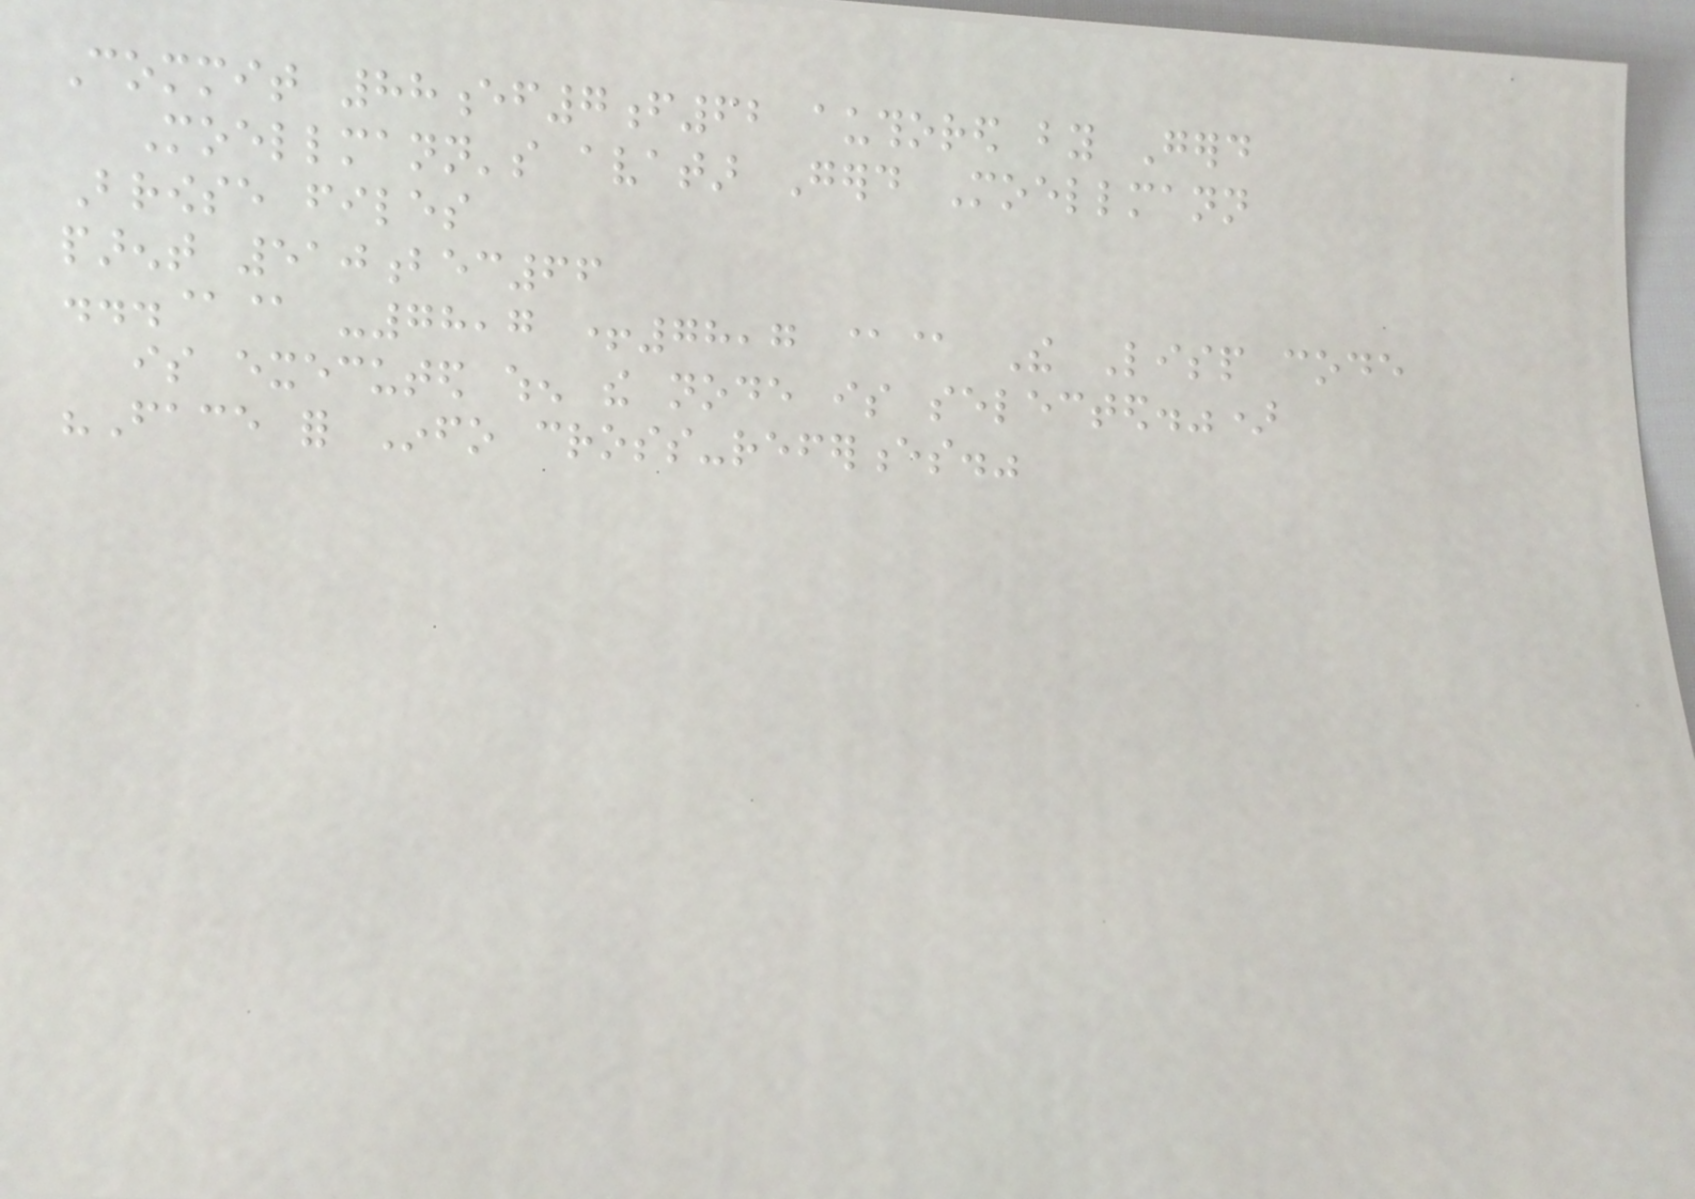Commit 88ef7f62 authored by Gerd
Moellmann's avatar Gerd Moellmann
Browse files
parent 510bec66
...@@ -78,7 +78,7 @@ The Lisp code
is executed when the node is selected.")
"Face for Info cross-references."
